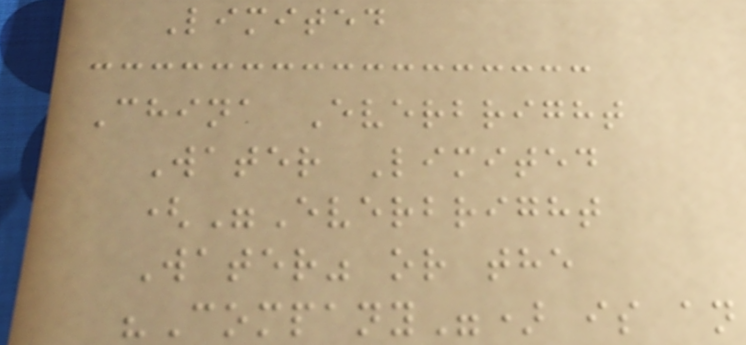Limited
China Everbright
Water Limited
("Everbright
Water" or the
"Company") is an
